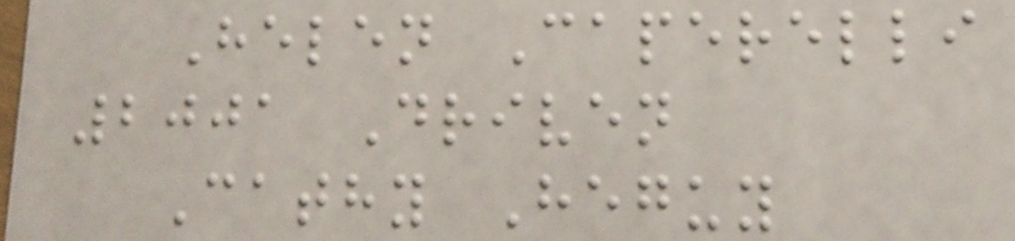Helen Caperelli
2001 Driven
Cathy Heguy
